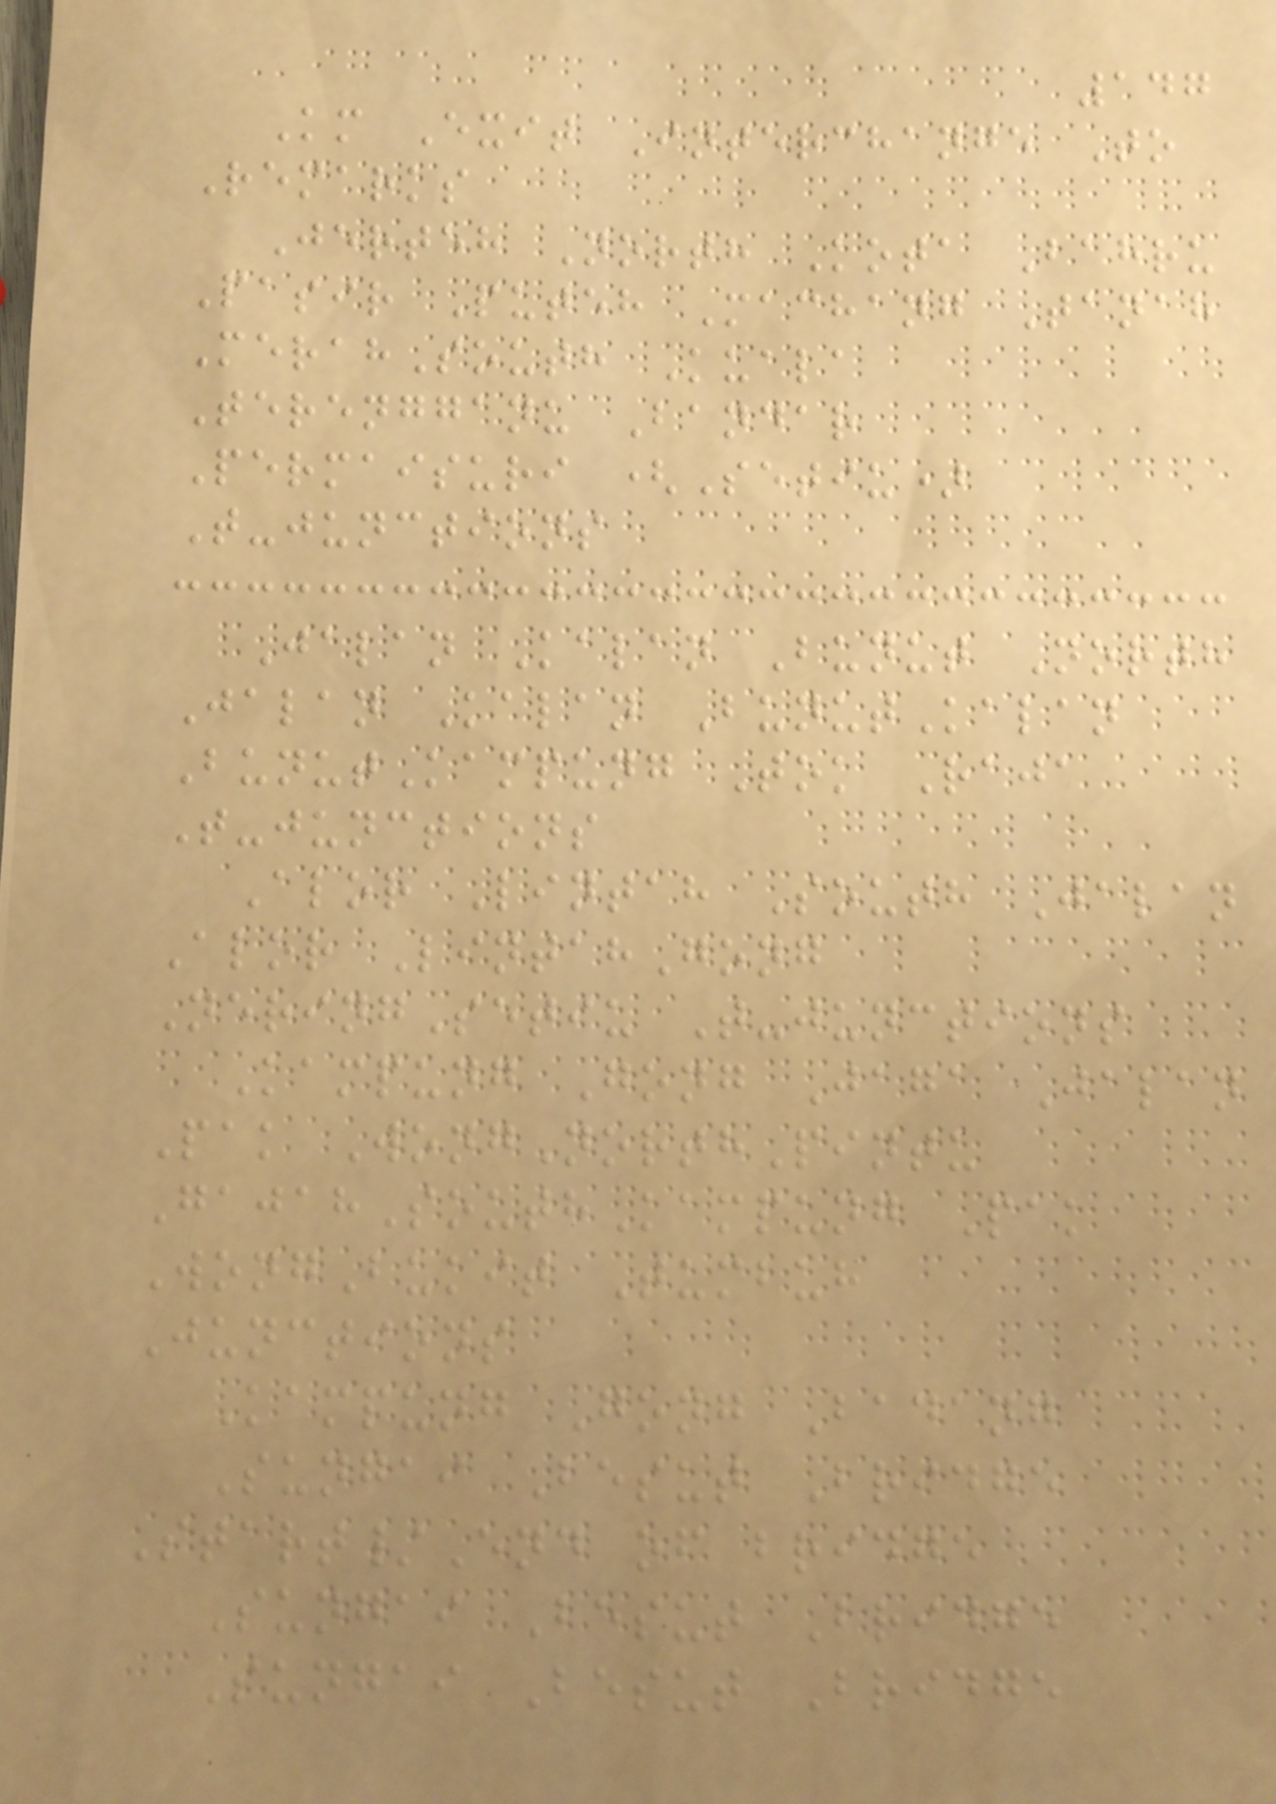147
Km Exit Interchange To
Remarks
Jerteh North Kota Bahru
Pasir Puteh Machang Tanah
MerahSouth Kuala
Terengganu Bandar
Permaisuri (Setiu)
T-junctions
Jalan Kalan Bunut North
Jalan Kalan BunutKalan
BunutKampung Tok Raja
T-junctions
Alor Lintah South Jalan
Alor LintahGong
NeringSetiu T-junctions
Kampung Gong Jaga Jalan
Pak WongNorthPintu
GajahSouthKampung Pak
WongBukit Tumbuh
Junctions
Kampung Gong Badang
Sungai Besut Bridge
Start/End of bridge
Sungai Besut Bridge
Sungai Besut Bridge
